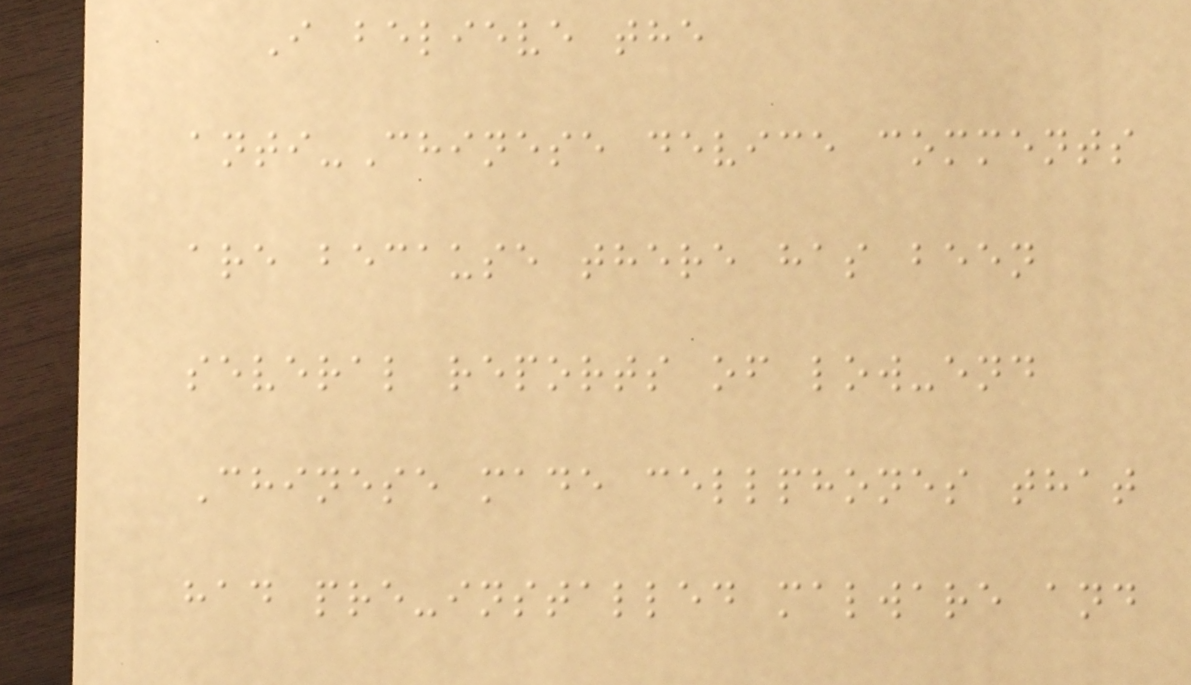I believe the
anti-Chinese device comments
are because there has been
several reports of low-end
Chinese made cellphones that
had pre-installed malware and
